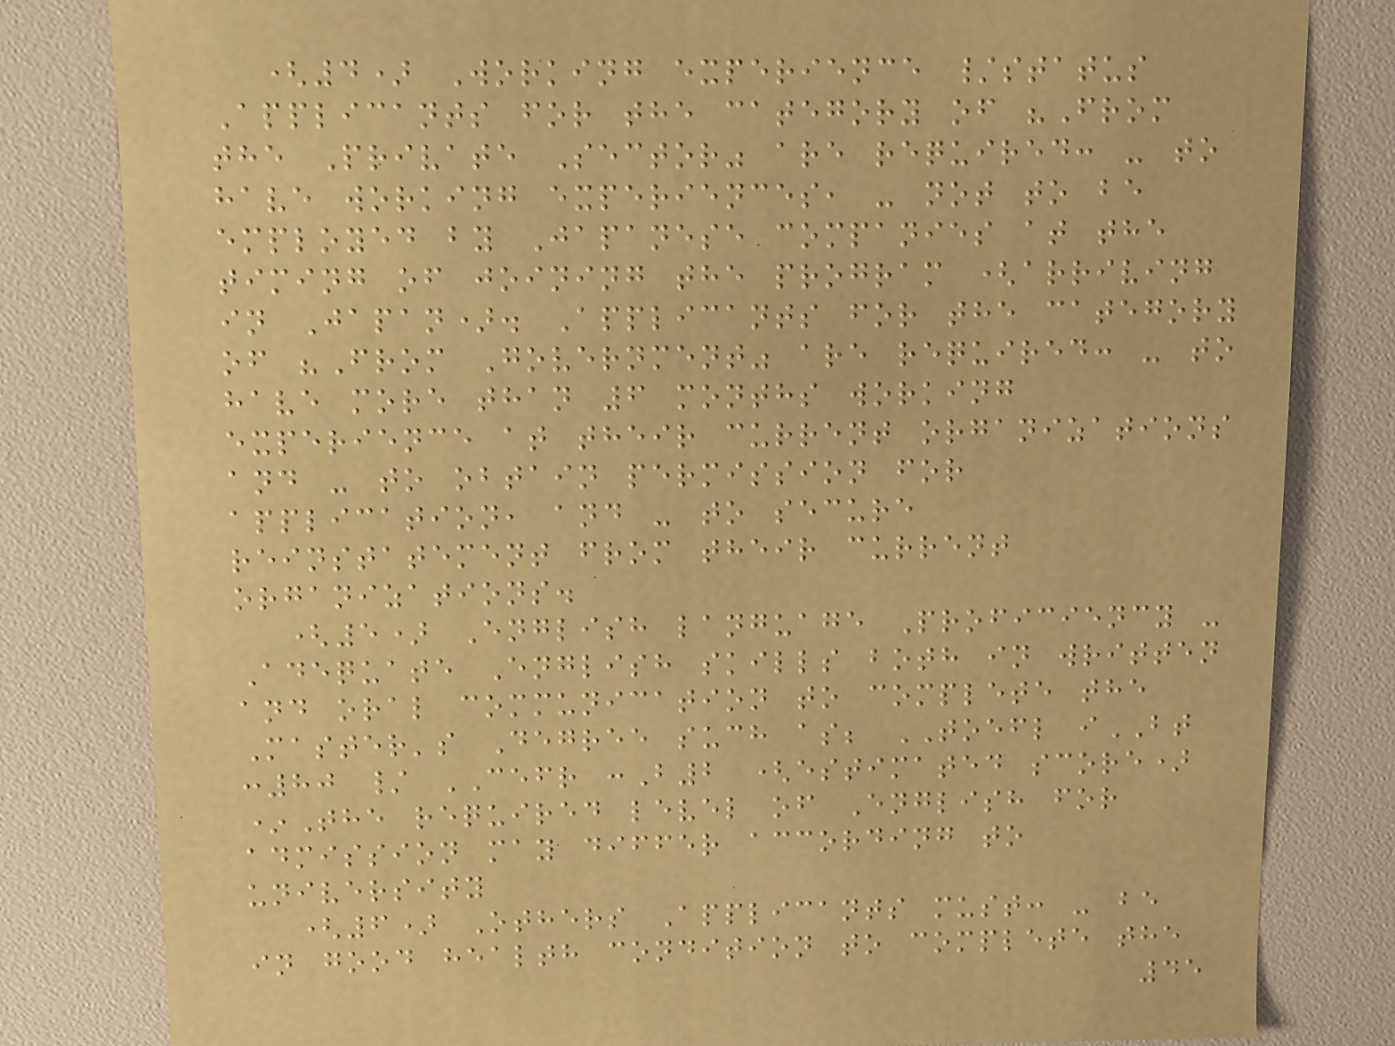(4) Working experience /status
Applicants for the category of "From
the Private Sector" are required: - to
have working experiences, - not to be
employed by Japanese companies at the
timing of joining the program (arriving
in Japan). Applicants for the category
of "From Government" are required: - to
have more than 6 months working
experience at their current organizations
and - to obtain permission for
application, and - to secure
reinstatement from their current
organizations.
(5) English language Proficiency -
Adequate English skills both in written
and oral communication to complete the
Master's Degree such as; TOEFL iBT
:80 / CEFR :B2 (estimated score)
*The required level of English for
admission may differ according to
university
(6) Others Applicants must: - be
in good health condition to complete the
45
